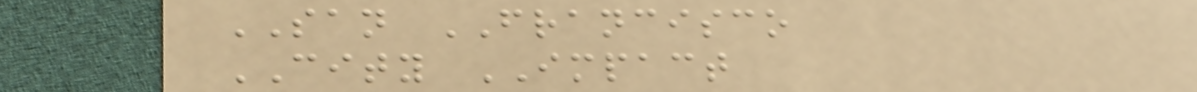SAN FRANCISCO
CITY IMPACT
